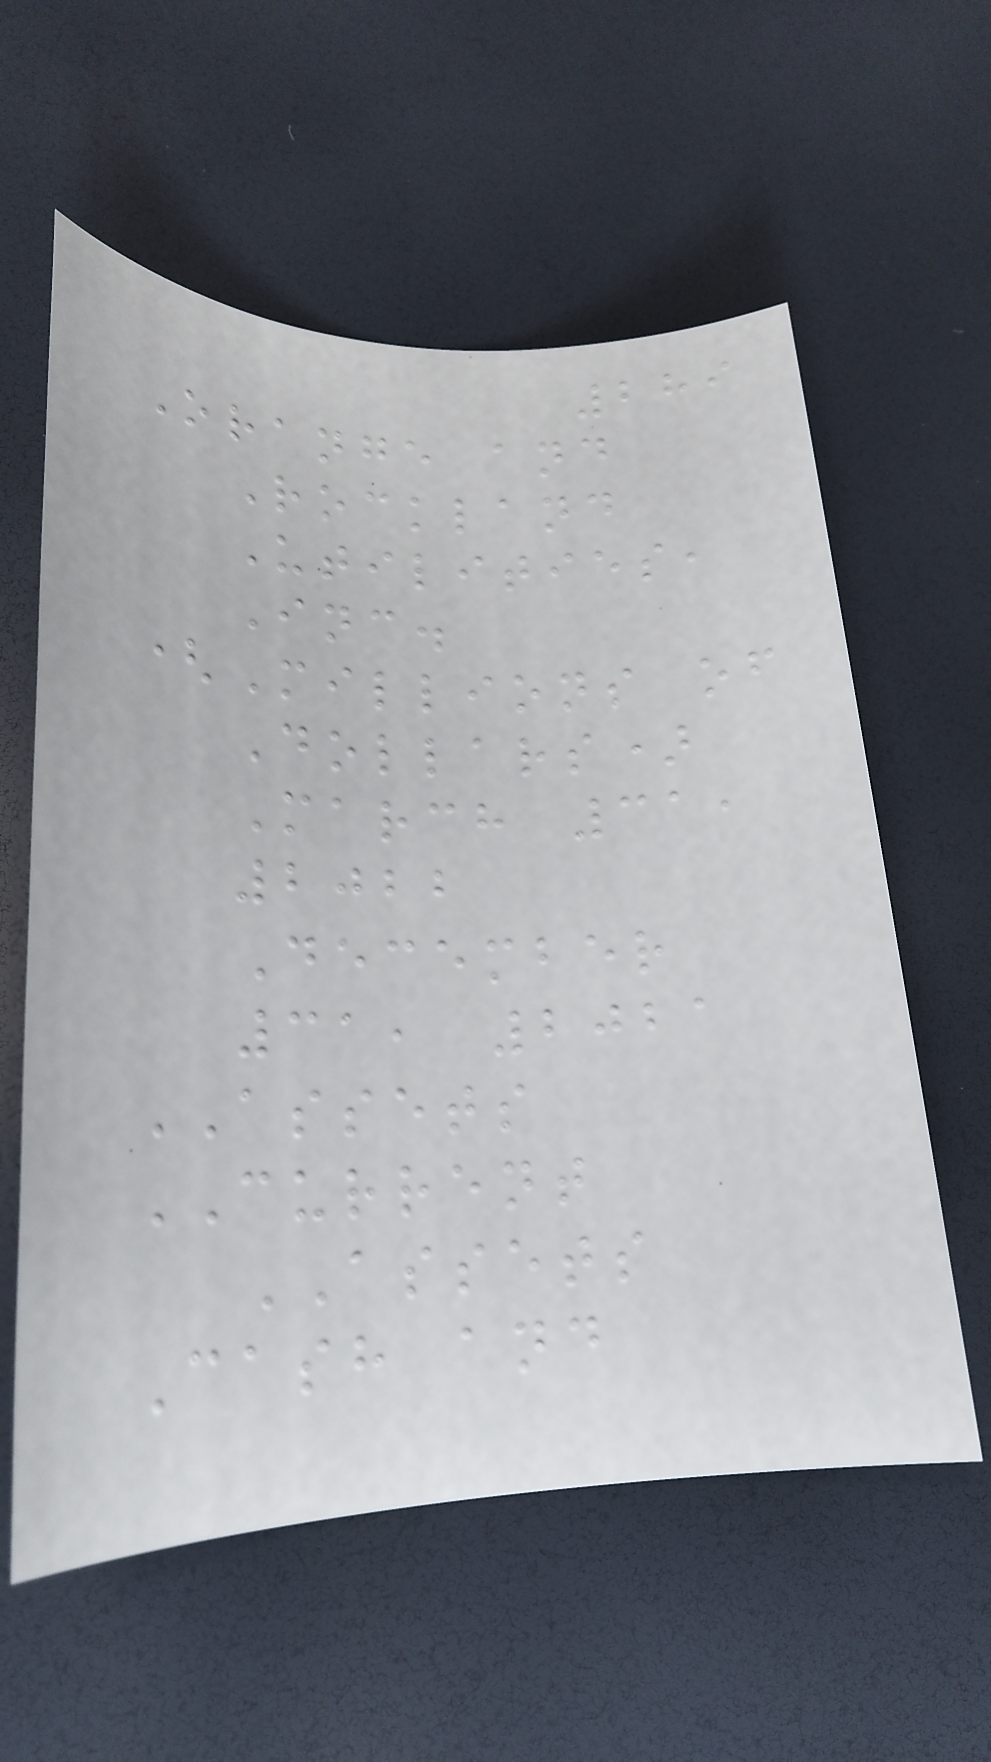289
Orange and
Rockland
Utilities,
Inc.
(Millions of
Dollars)
March 31,
2022
December
31, 2021
ASSETS
CURRENT
ASSETS
Cash and
